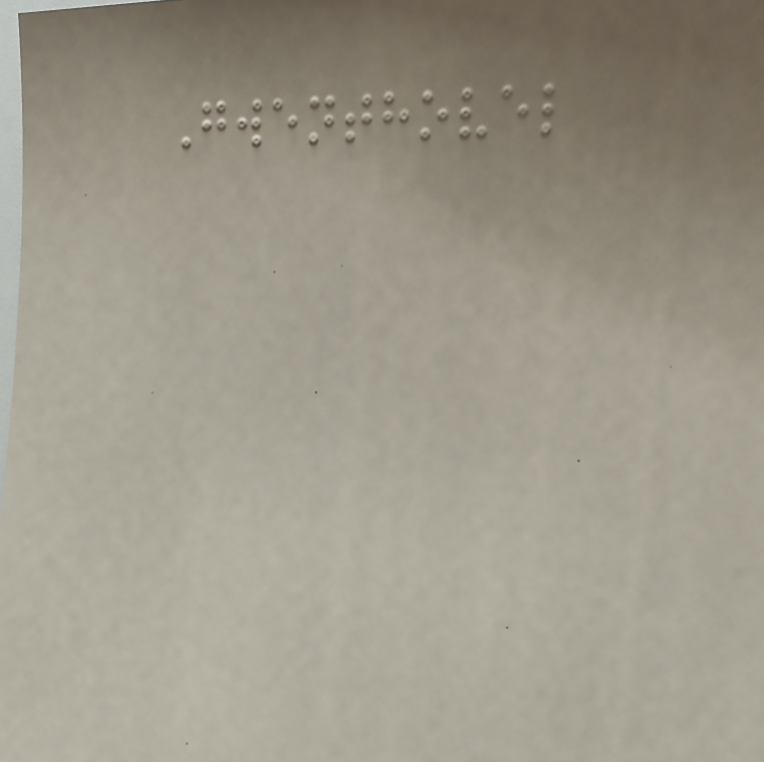Gwenthovel
